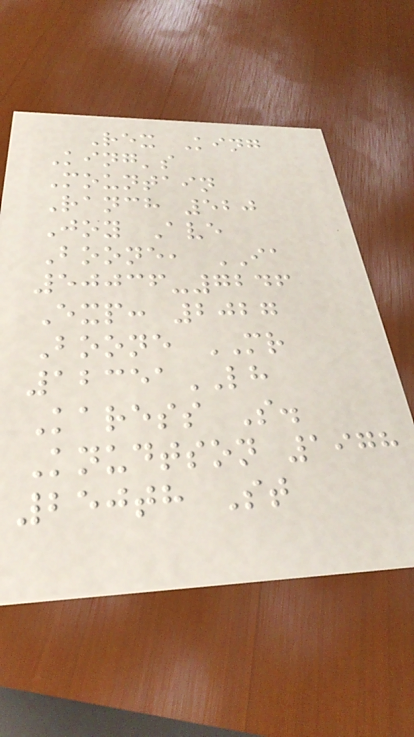Rex King
King's
Mountain
Ranch 520
Joy Ave
Boone, IA
50036-7246
Exp: 2027
Boone MR
12351LH
Karess S.
Knudtson 1978
250th St
